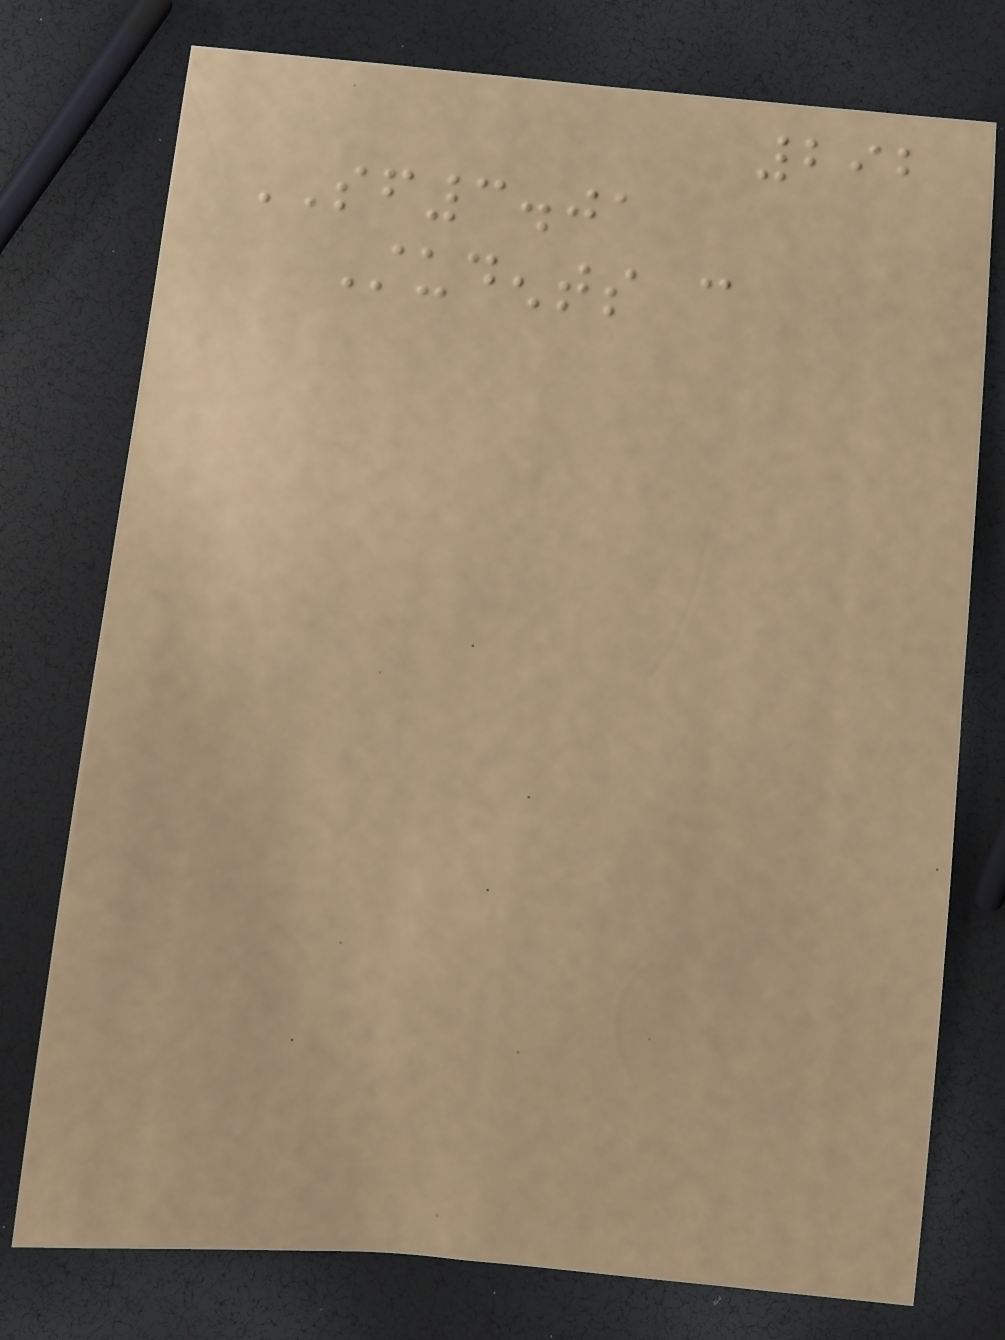292
SF3.01
Students can
